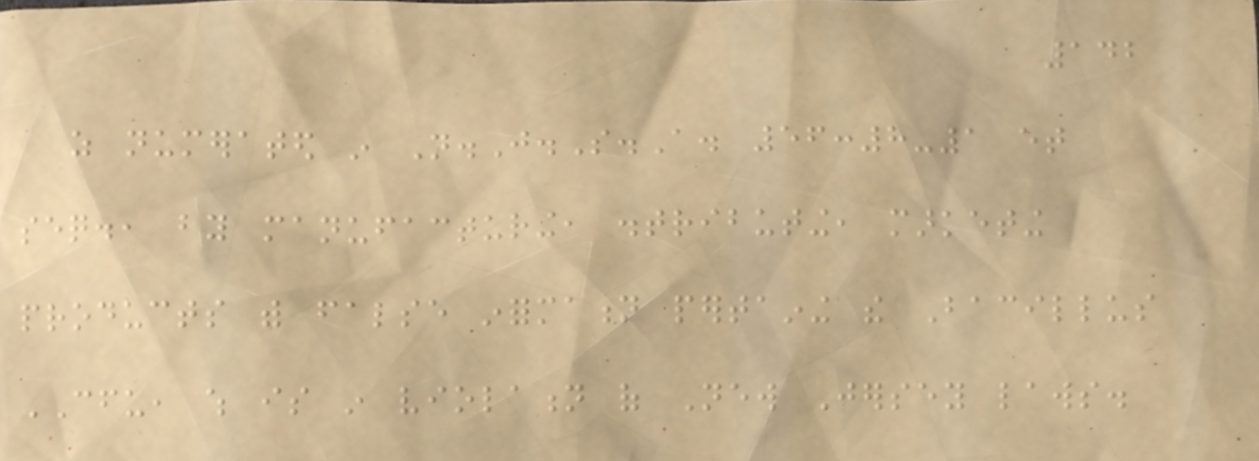142
as numerated in N.J.S.A. 56:8-1 et
seq., by manufacturing, distributing, marketing
products with false information pertaining the Bacillus
CFU, which is in violation of New Jersey laws.
